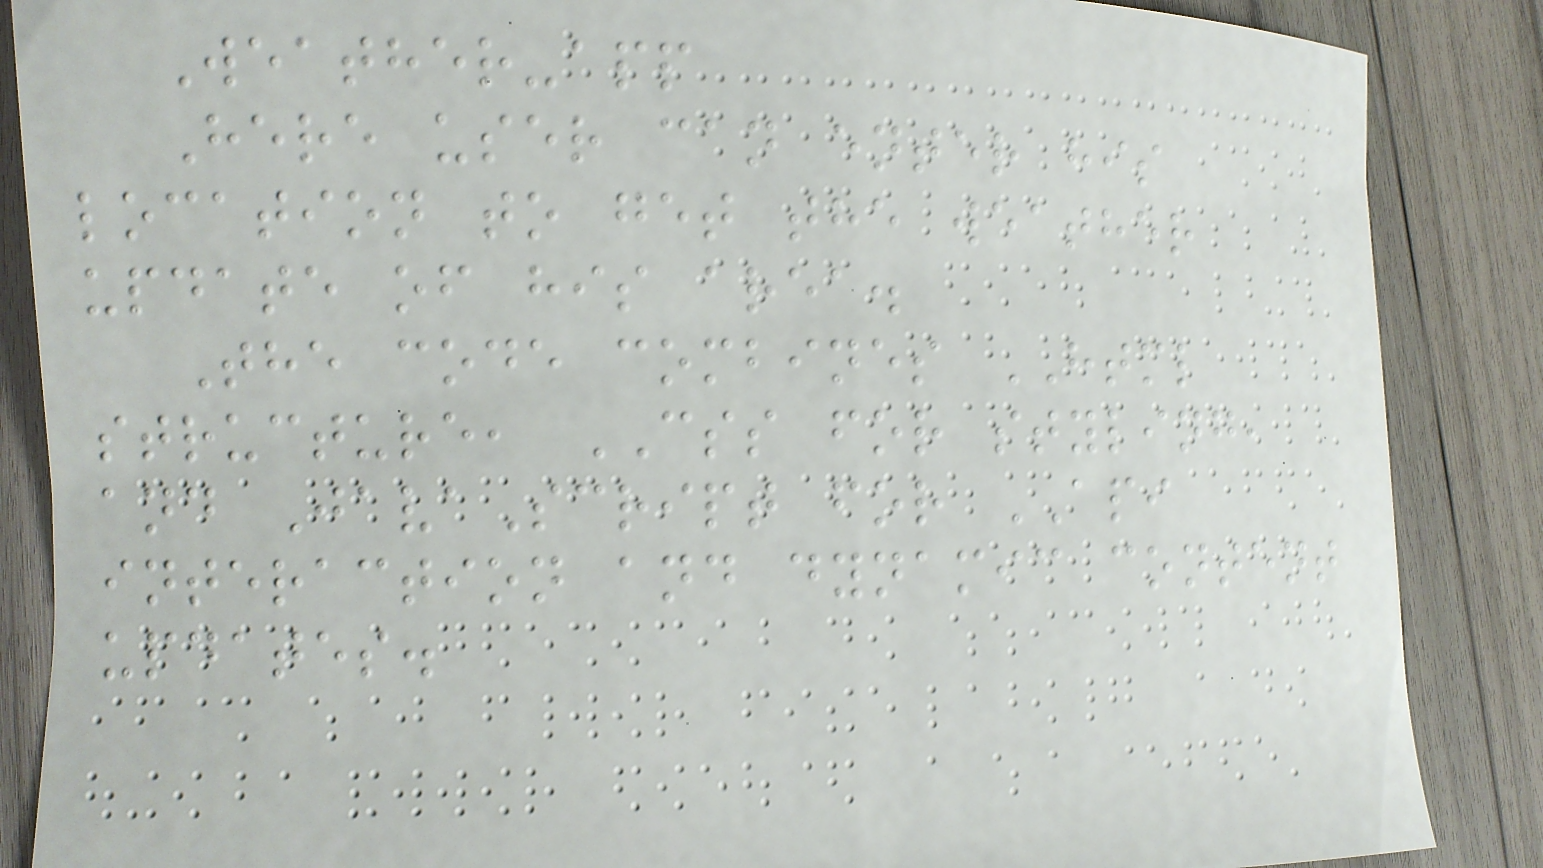Weather-app
Here user can enter his
location to get the weather
update of his area.
The code combines HTML
structure, CSS for styling,
and JavaScript for API
interaction and dynamic content
updates.
